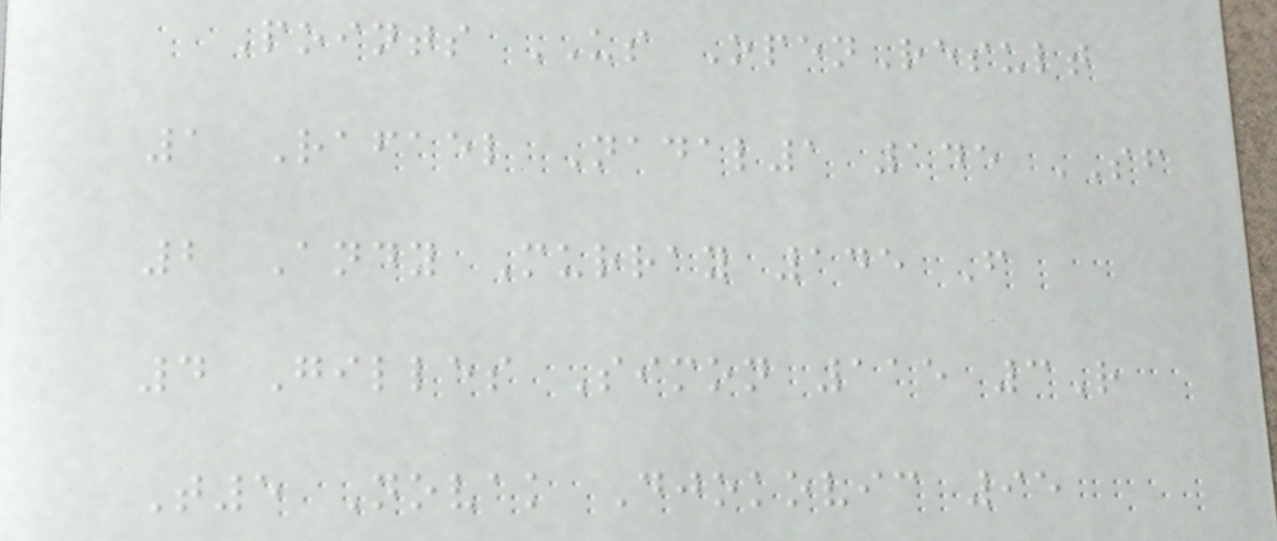Points US OpenResult
1 Rafael Nadal1 145 SF
2 Andy Murray 145 F
4 Gilles Simon 115 3R
T5 Novak Djokovic 95
